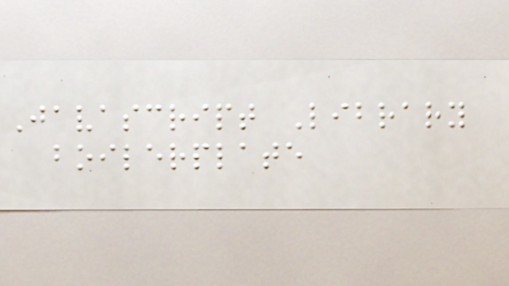Javascript Library
boilerplate
